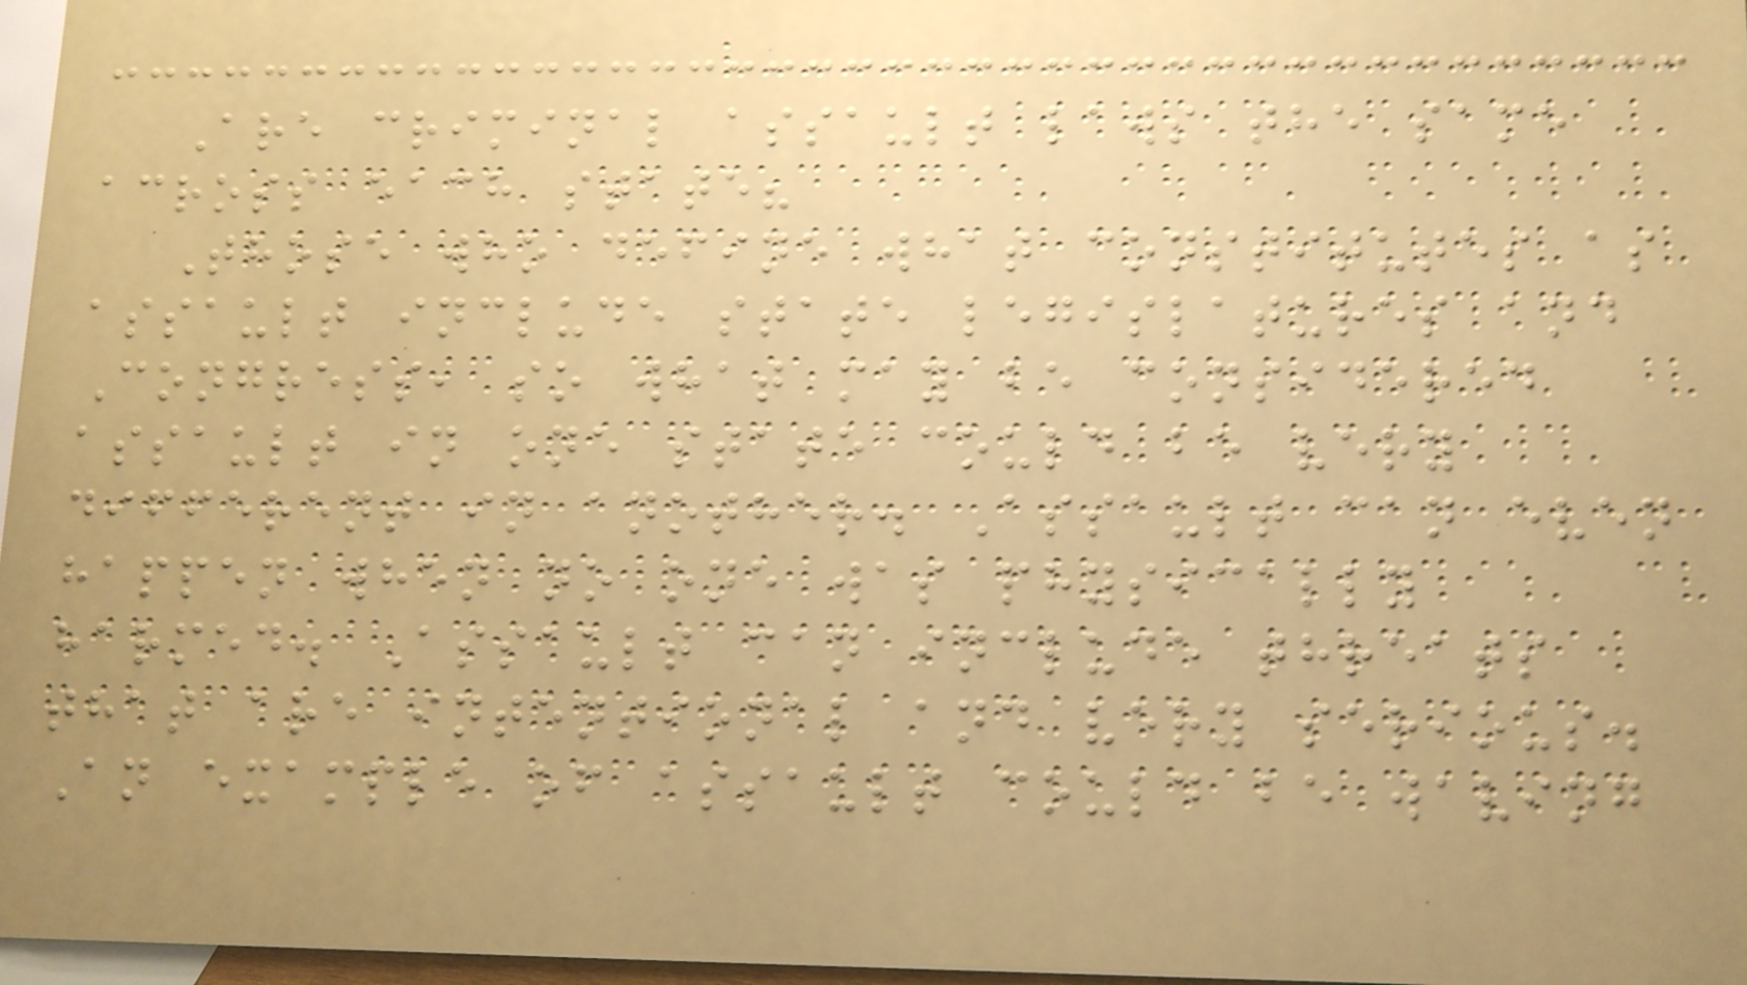Are criminal assault laws the same
across each state?
Those who define what constitutes as
assault include state legislatures and
Congress, so what may be considered
assault in one state could be very
different in another. Assault can even
happen when no one was physically
harmed. Assault can include threats
that are intentional and very serious.
An example of assault could be waving
